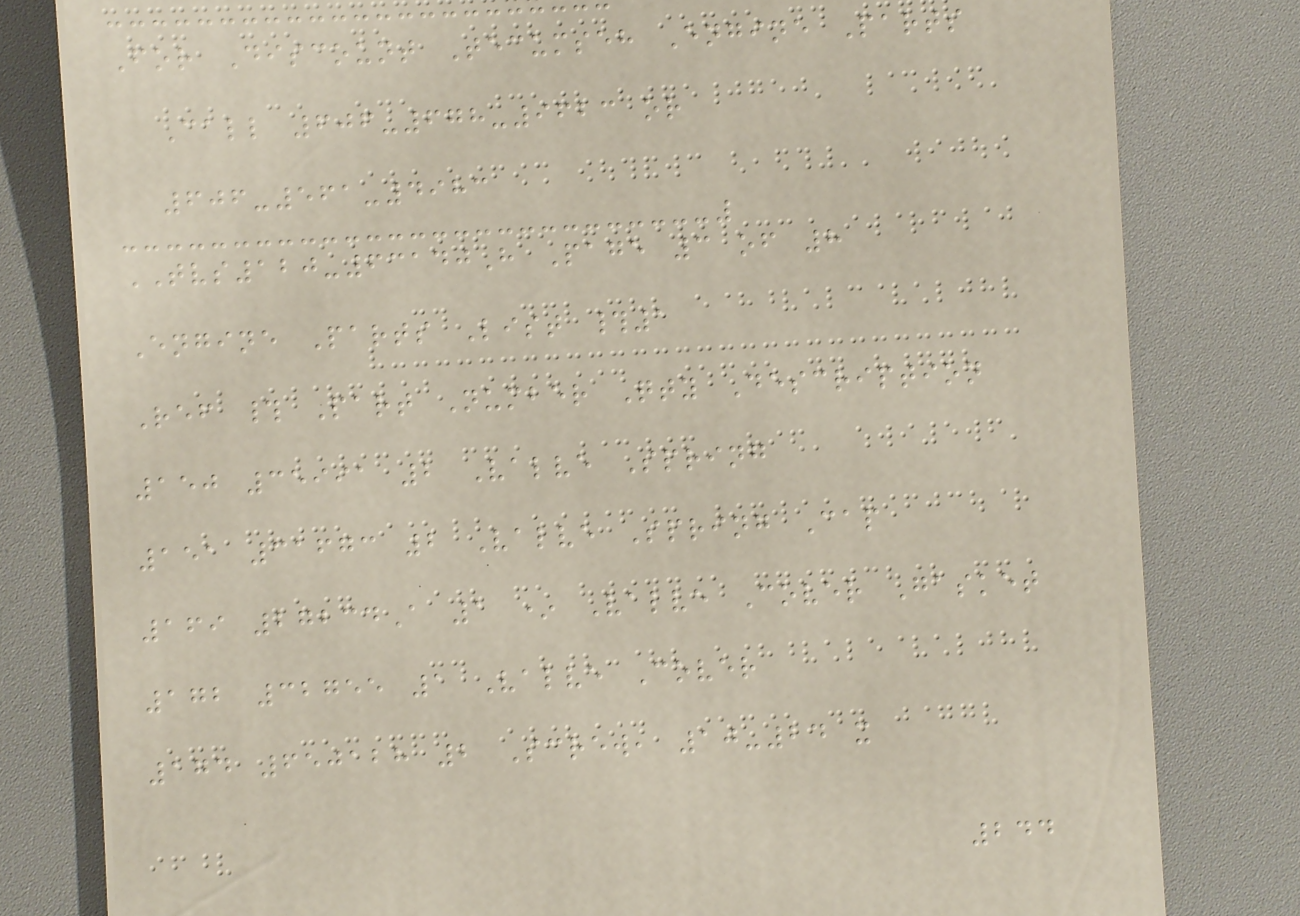For Discount Tecumseh Engine Parts
Call 606-678-9623 or
606-561-4983
TVS120-63140H Page 3 of 8
Engine Parts List #1
Ref # Part Number Qty Description
150 35991 2 Valve Spring
151 31673 2 Valve Spring Cap
169 27234A 1 * Valve Cover Gasket
172 32755 1 Valve Cover
174 650128 2 Screw, 10-24 x
244
